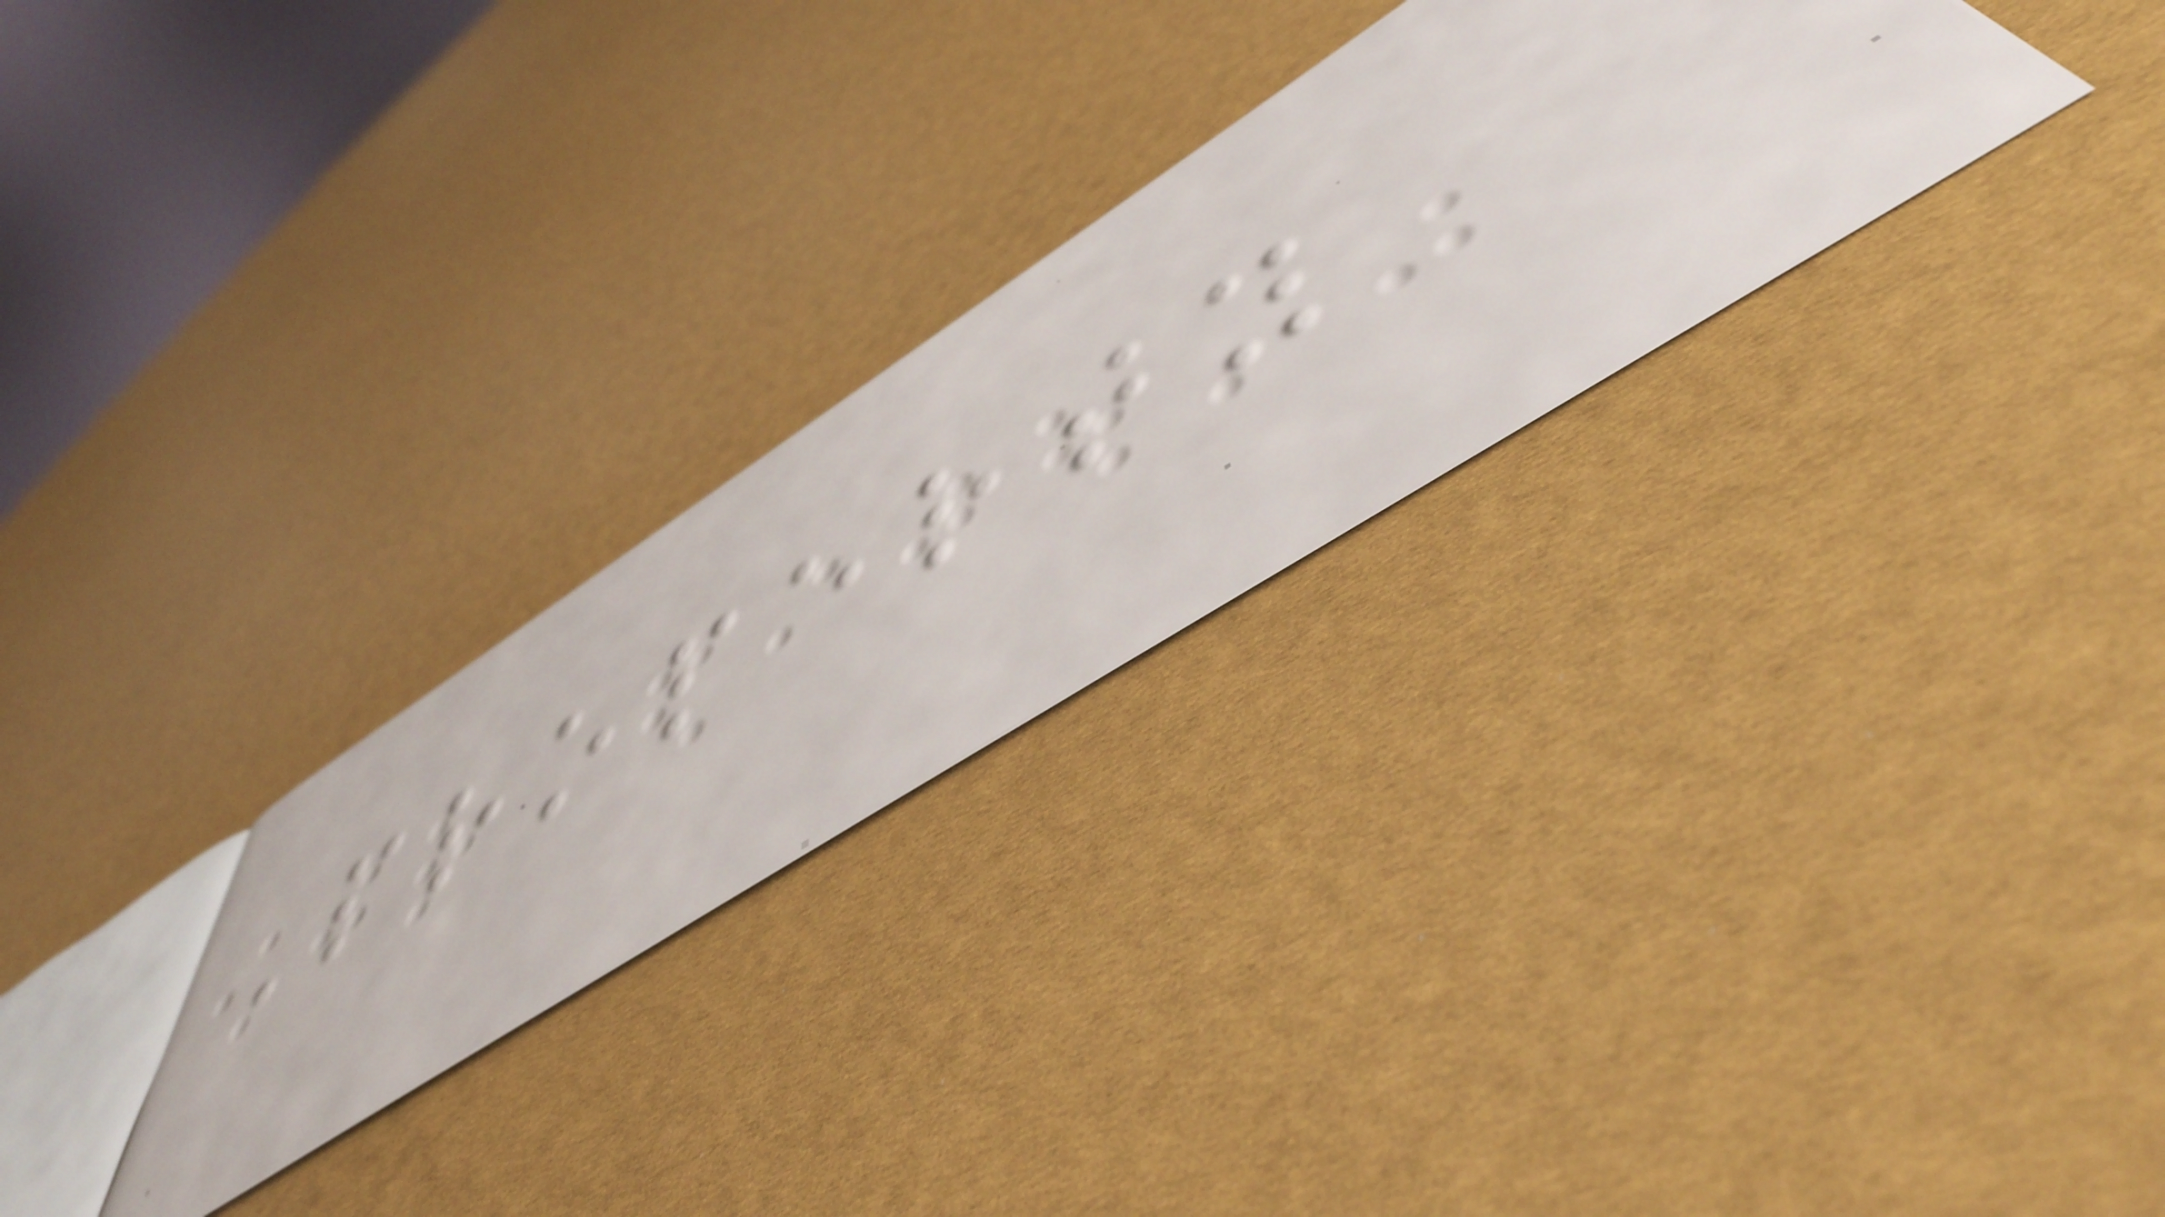Property
